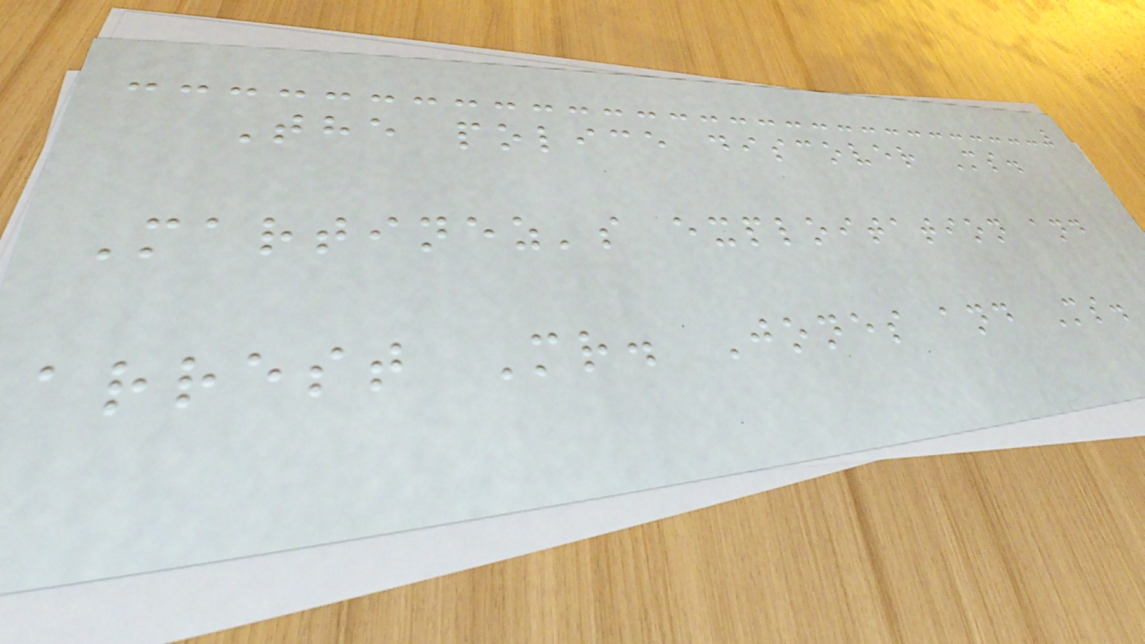The police discover Ms.
Martinez's exploitation and
arrest Mr. Jones and Ms.
